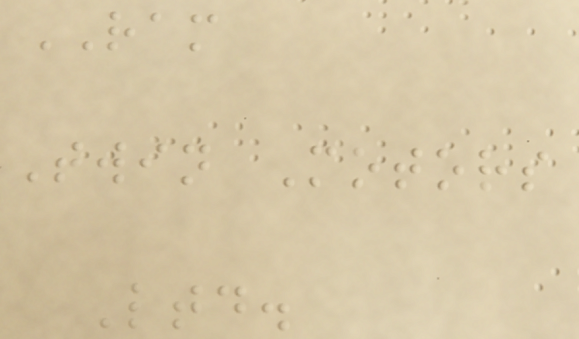RAM
Twin Motors
Ltd.
